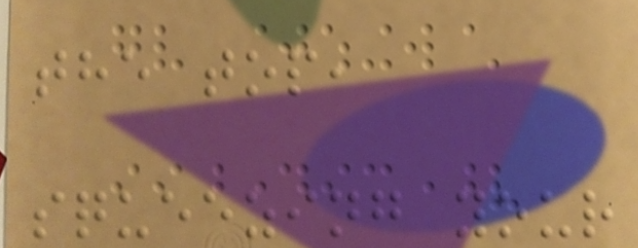the top,
squeezing your
